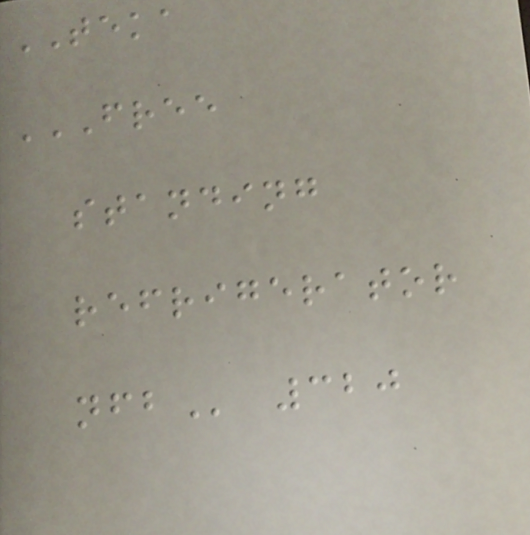TEKA
FREE
STANDING
REFRIGERATOR
NFB 320
